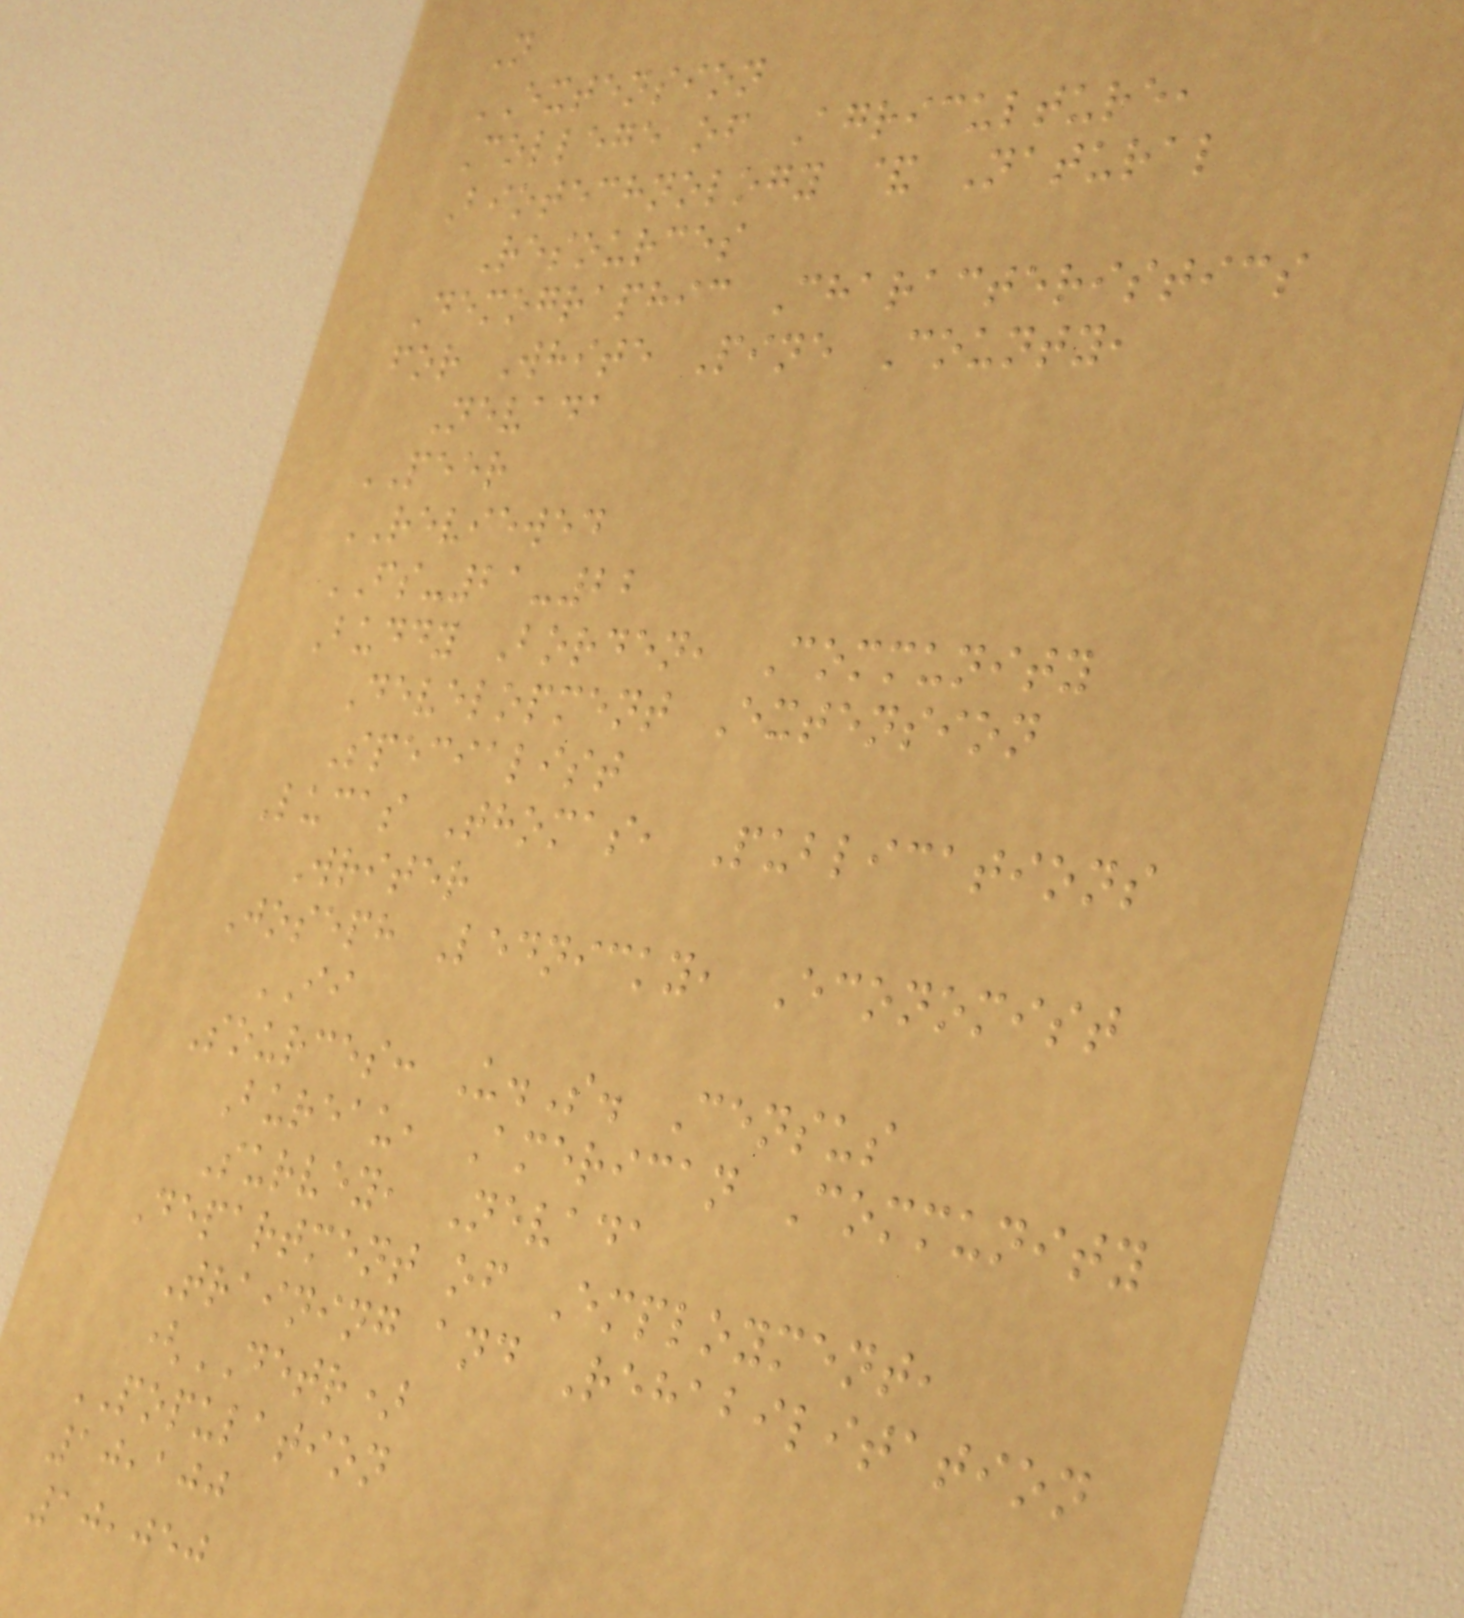N
EXTENSION
College of Agriculture,
Biotechnology & Natural
Resources
Demographic Characteristics
for White Pine County,
Nevada
PEER
REVIEWED
FS-21-22
Buddy Borden, Community
Development Extension
Specialist
Lucas Thomas, Publications
Writer
Joseph Lednicky, Economist
II
Sources: U.S. Census
Bureau, American Community
Survey, Nevada
Department of Employment,
Training and Rehabilitation
(DETR)
POPULATION
10,100
10,050
